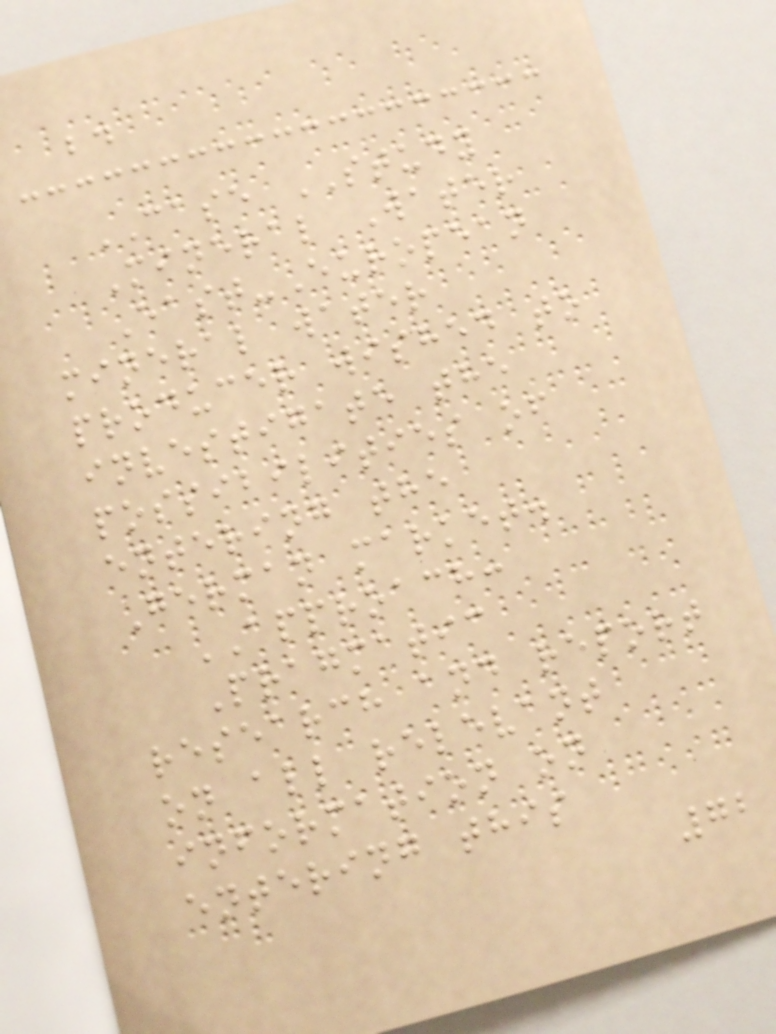bd
CASE STUDY
Mineral Water
East-European
mineral water
producer wished to
investigate the
possibilities of
entering the
German market.
APPROACH:
Pragmatic
research and report
on all relevant
information on
entering this
72
